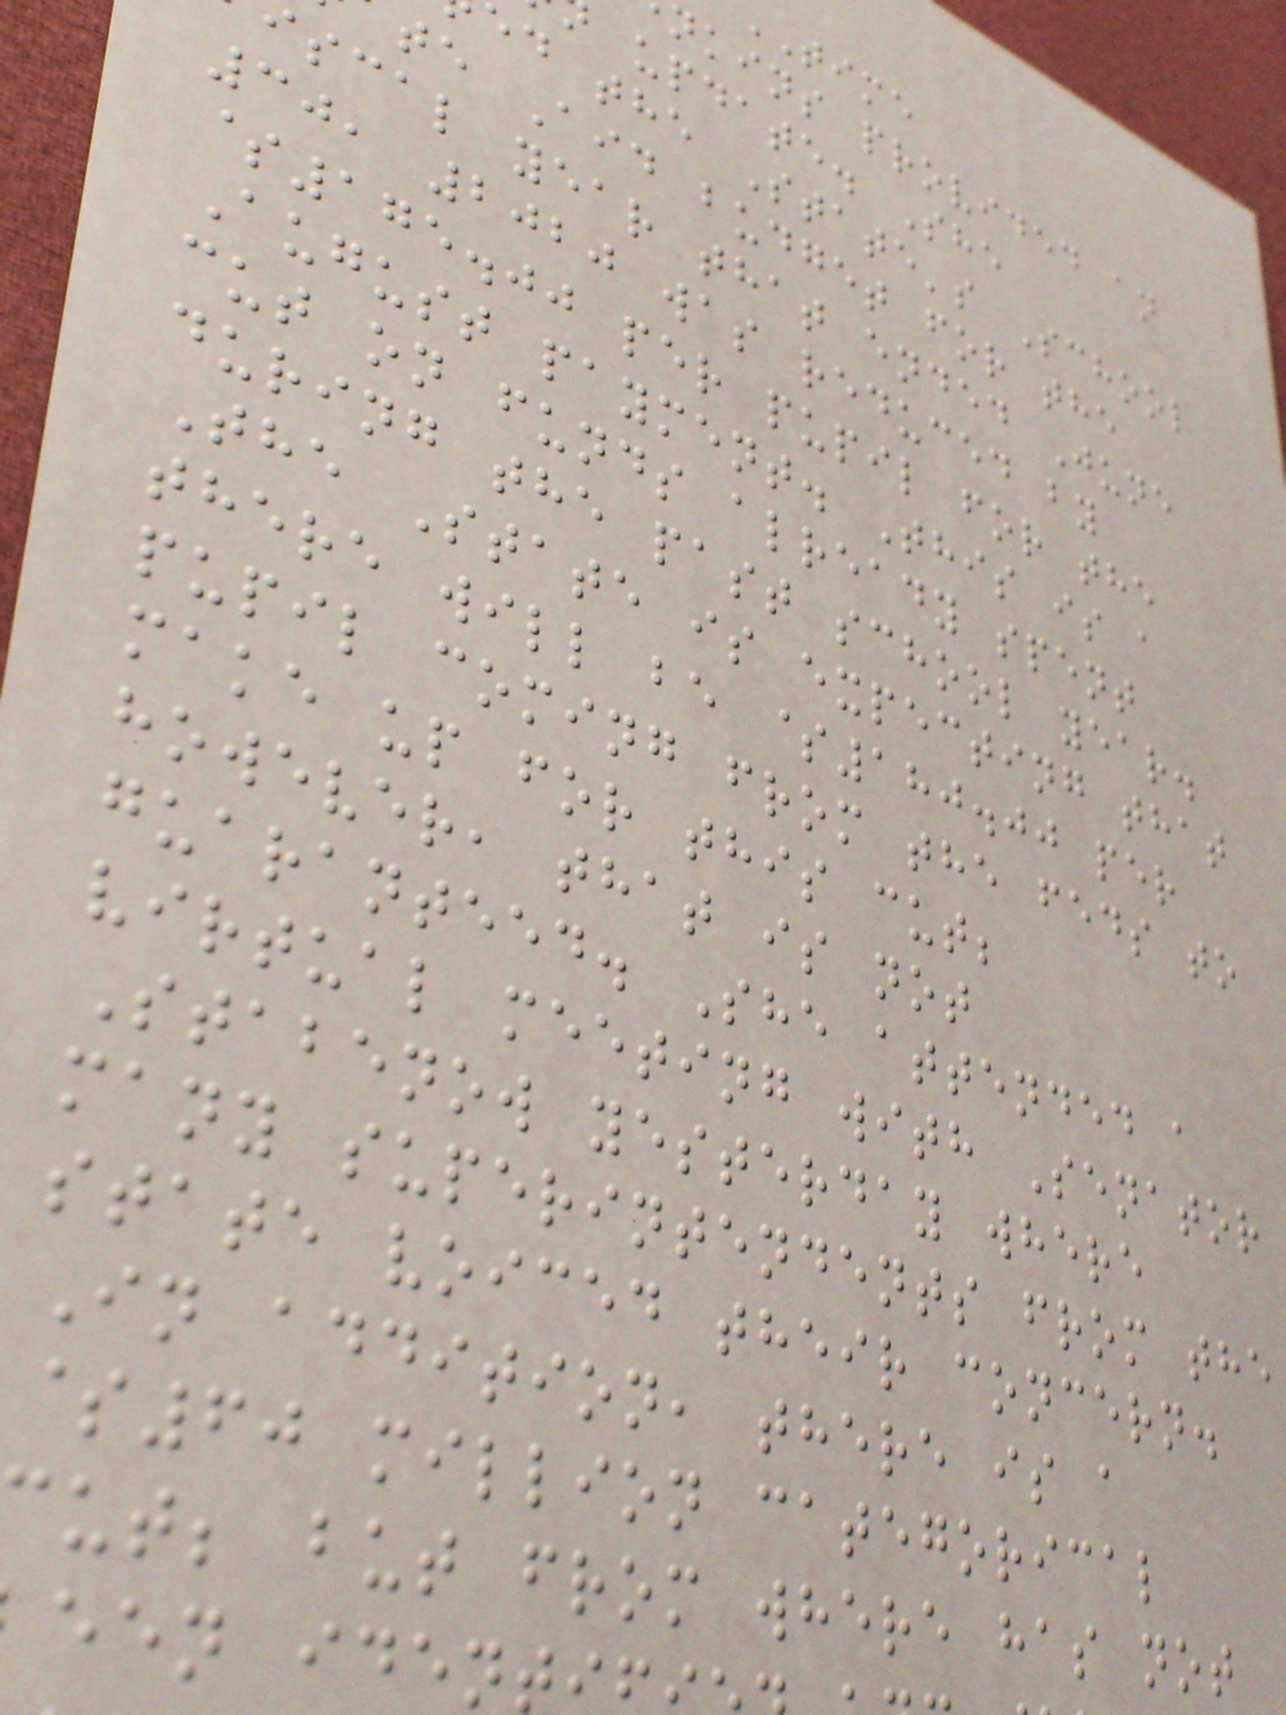nkins provided an
update. She
ed the State's School
te Aid budget for the
scal year that ended June
30, 2020 was reduced by
$175.00 per pupil for the
August payment. This is a
cut on funds already spent
during the past school year.
The State is expecting that
there will be $180.00 per
pupil coming from the feds to
make up for this cut;
however, that is not
guaranteed. She attended a
virtual meeting with Senator
Stabenow yesterday where
many superintendents from the
state voiced their concern.
In addition, there is a
$60 million categorical
ut; but from where has not
een ident
